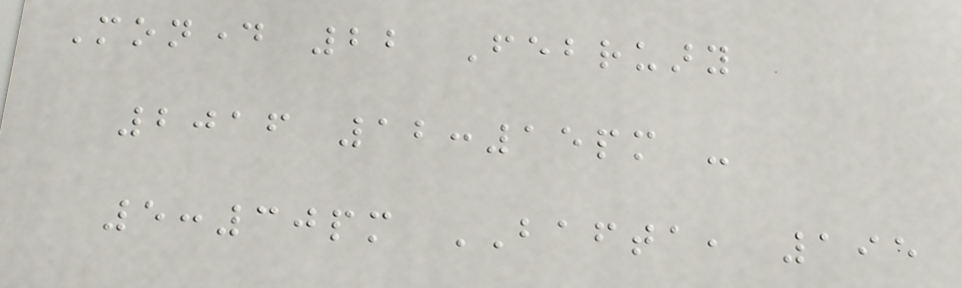Monday 22 February
2016 12:15pm -
5:30pm BAFTA, 195
